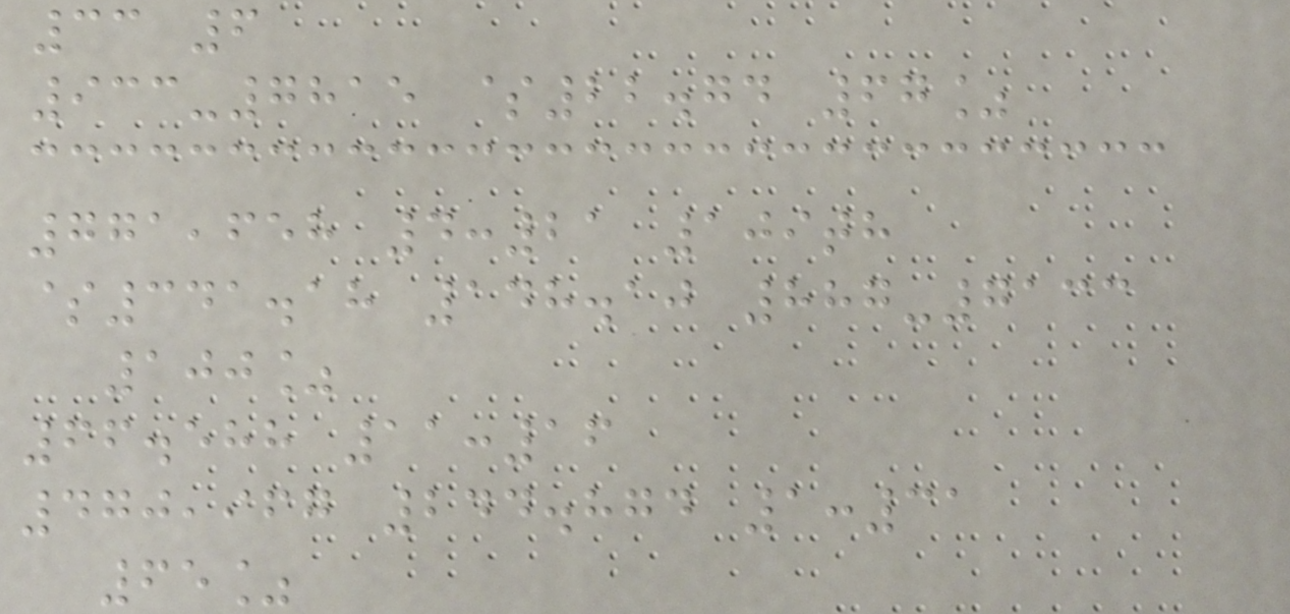33 6
933-7815 $22.74 67%
771,658 4:21 109th
$341.18 148.10 887-7133
100%
66.588 11:16
470,967 244.874 1:31
65%
